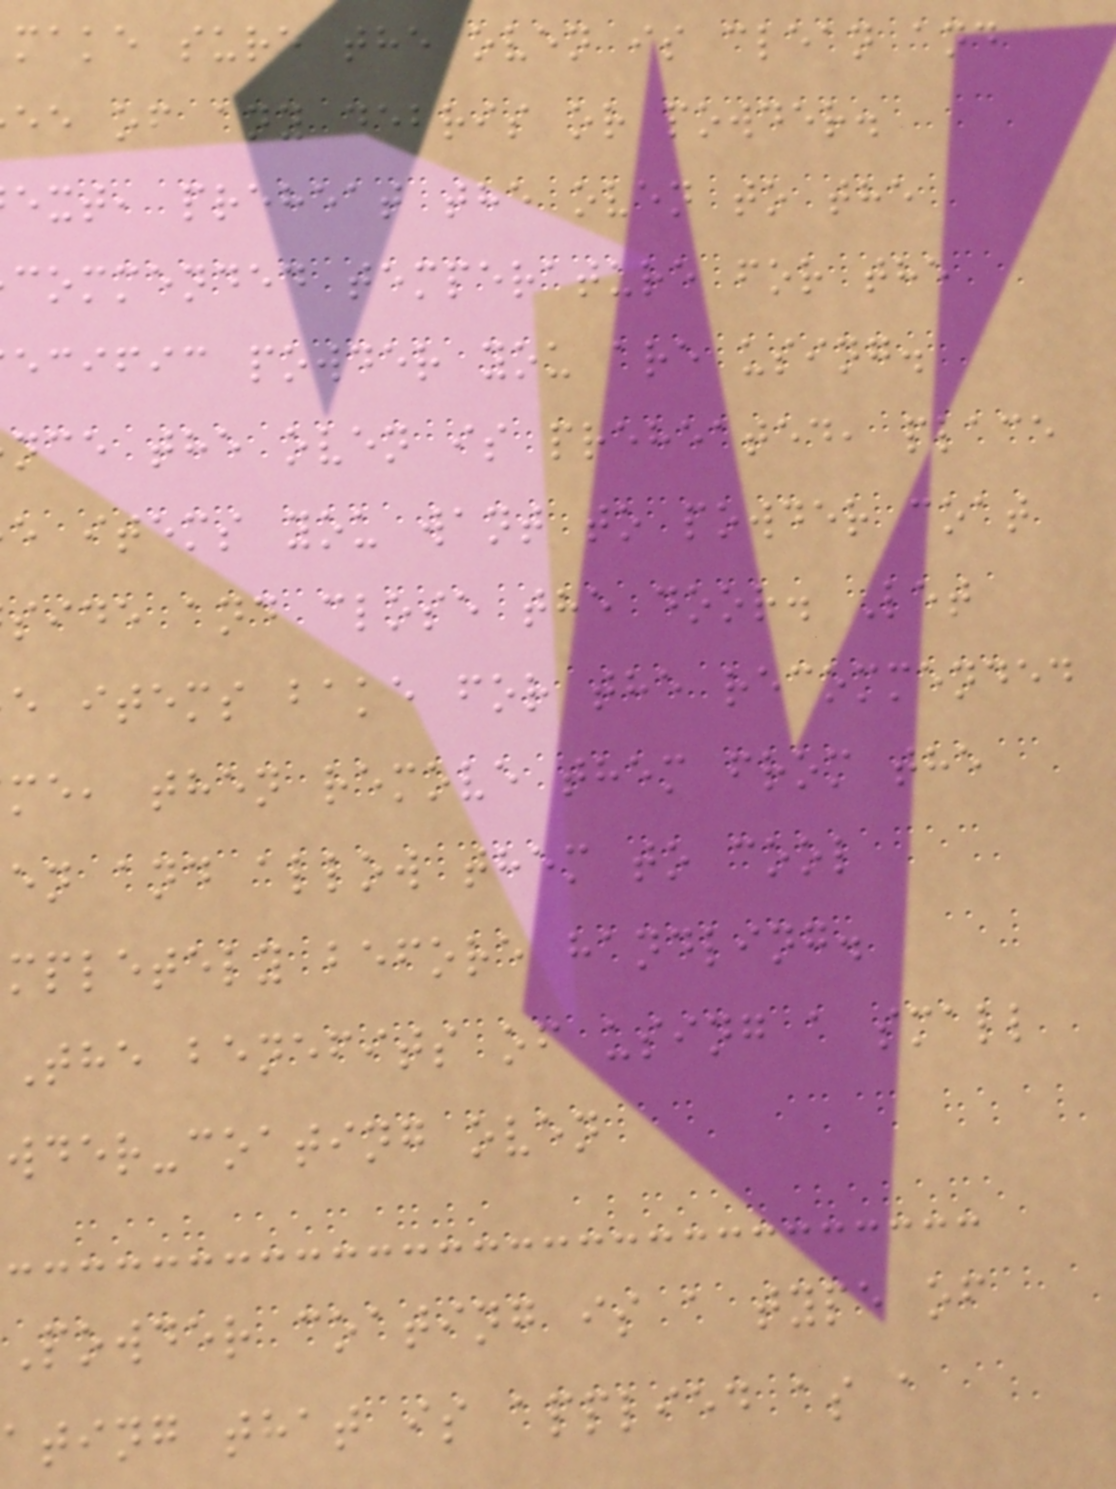make sure the oven is clean and
ee of any debris or powder.
ext, preheat the oven to the
commended temperature for the
ecific powder you are using.
nce the oven is preheated, place
e items you want to powder coat
side and close the door. Let
e items bake for the recommended
me, then remove them from the
en and allow them to cool
mpletely before handling.
The benefits of using a small
wder-coating oven
Powder coating is a type of
ating that is applied as a
